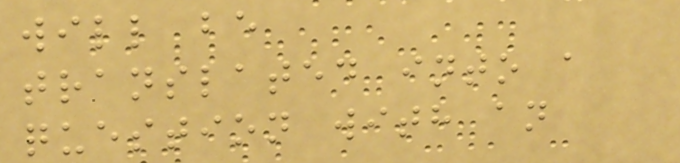will be
translated into a
question with an
